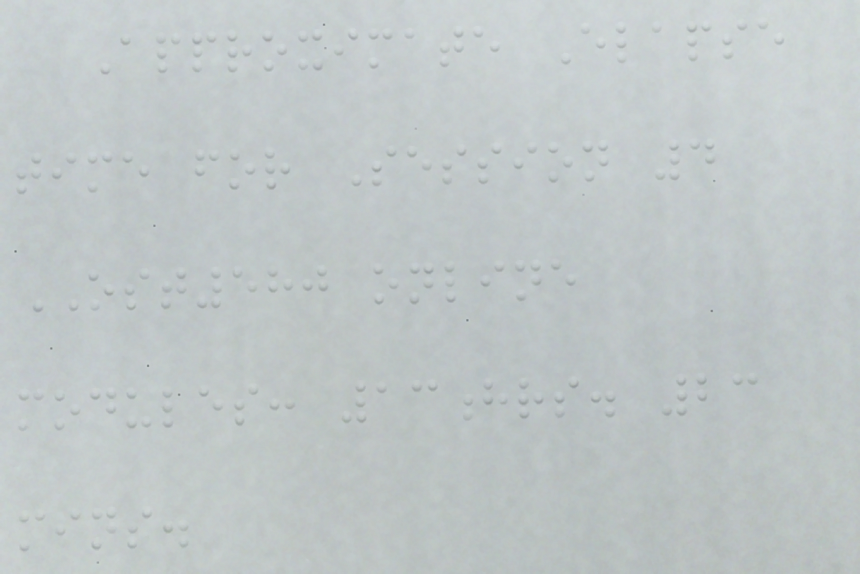Approximate Elapse
time for Session 4
OST580 online
modules: 13hrs. 23
mins.
